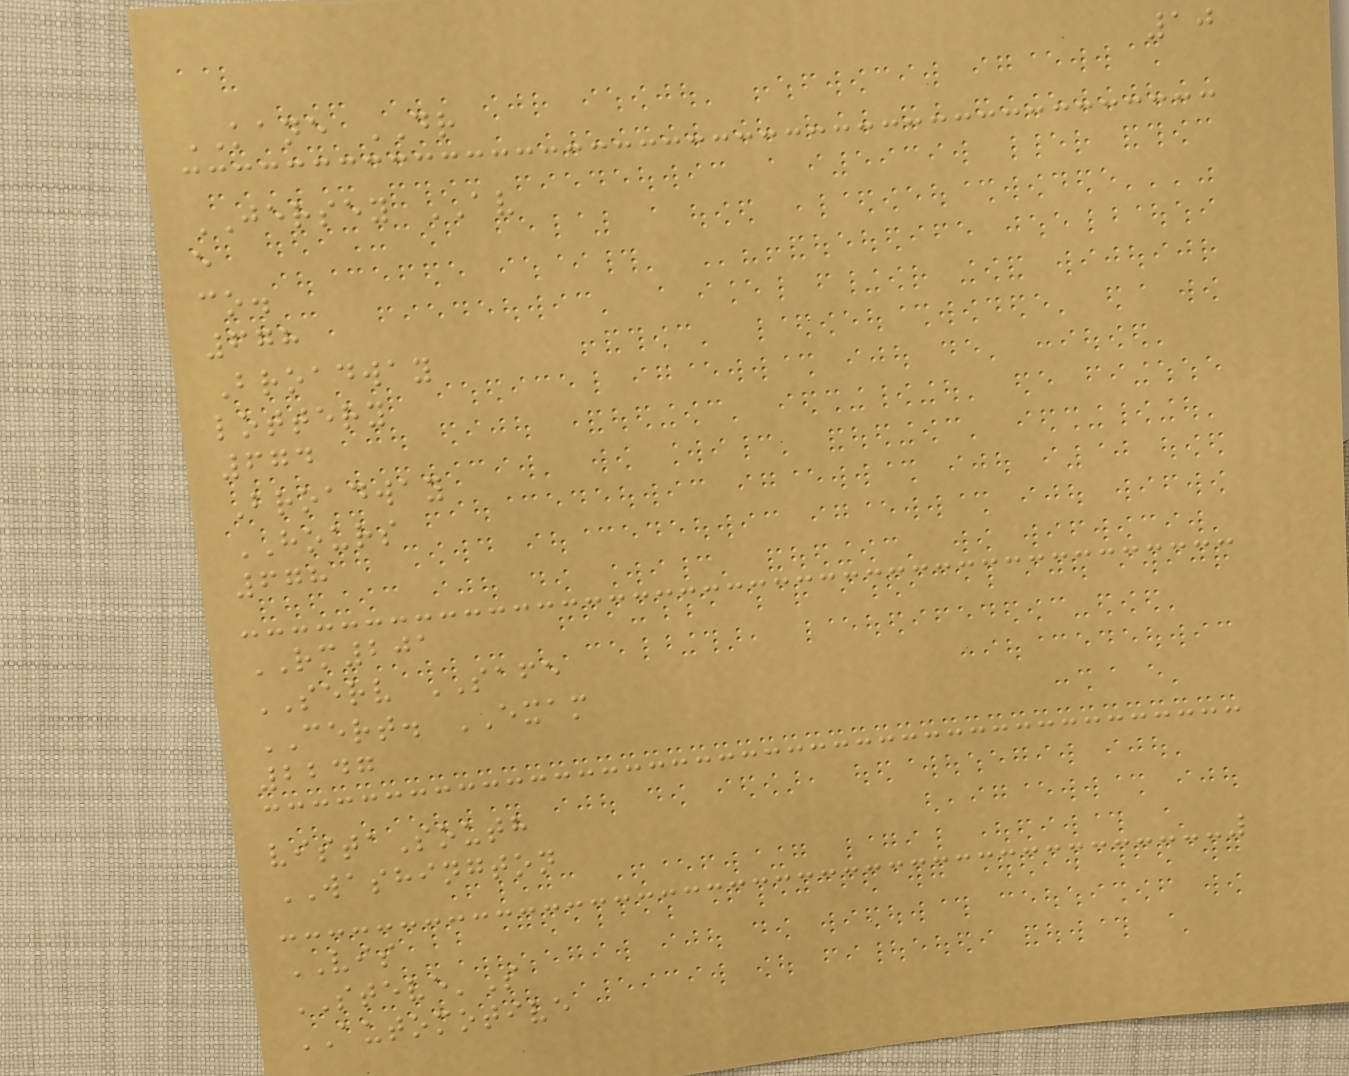10
KANE DR
JERSEY AV
e
co.
678
Broadway
lottery
674
Broadway
HOURS
678
RM201
SERV SAFE
CERT. EXAM
2247
vistaSouth
WASHINGTON
VIS
STEVE'S
AUTOMOTIVE
